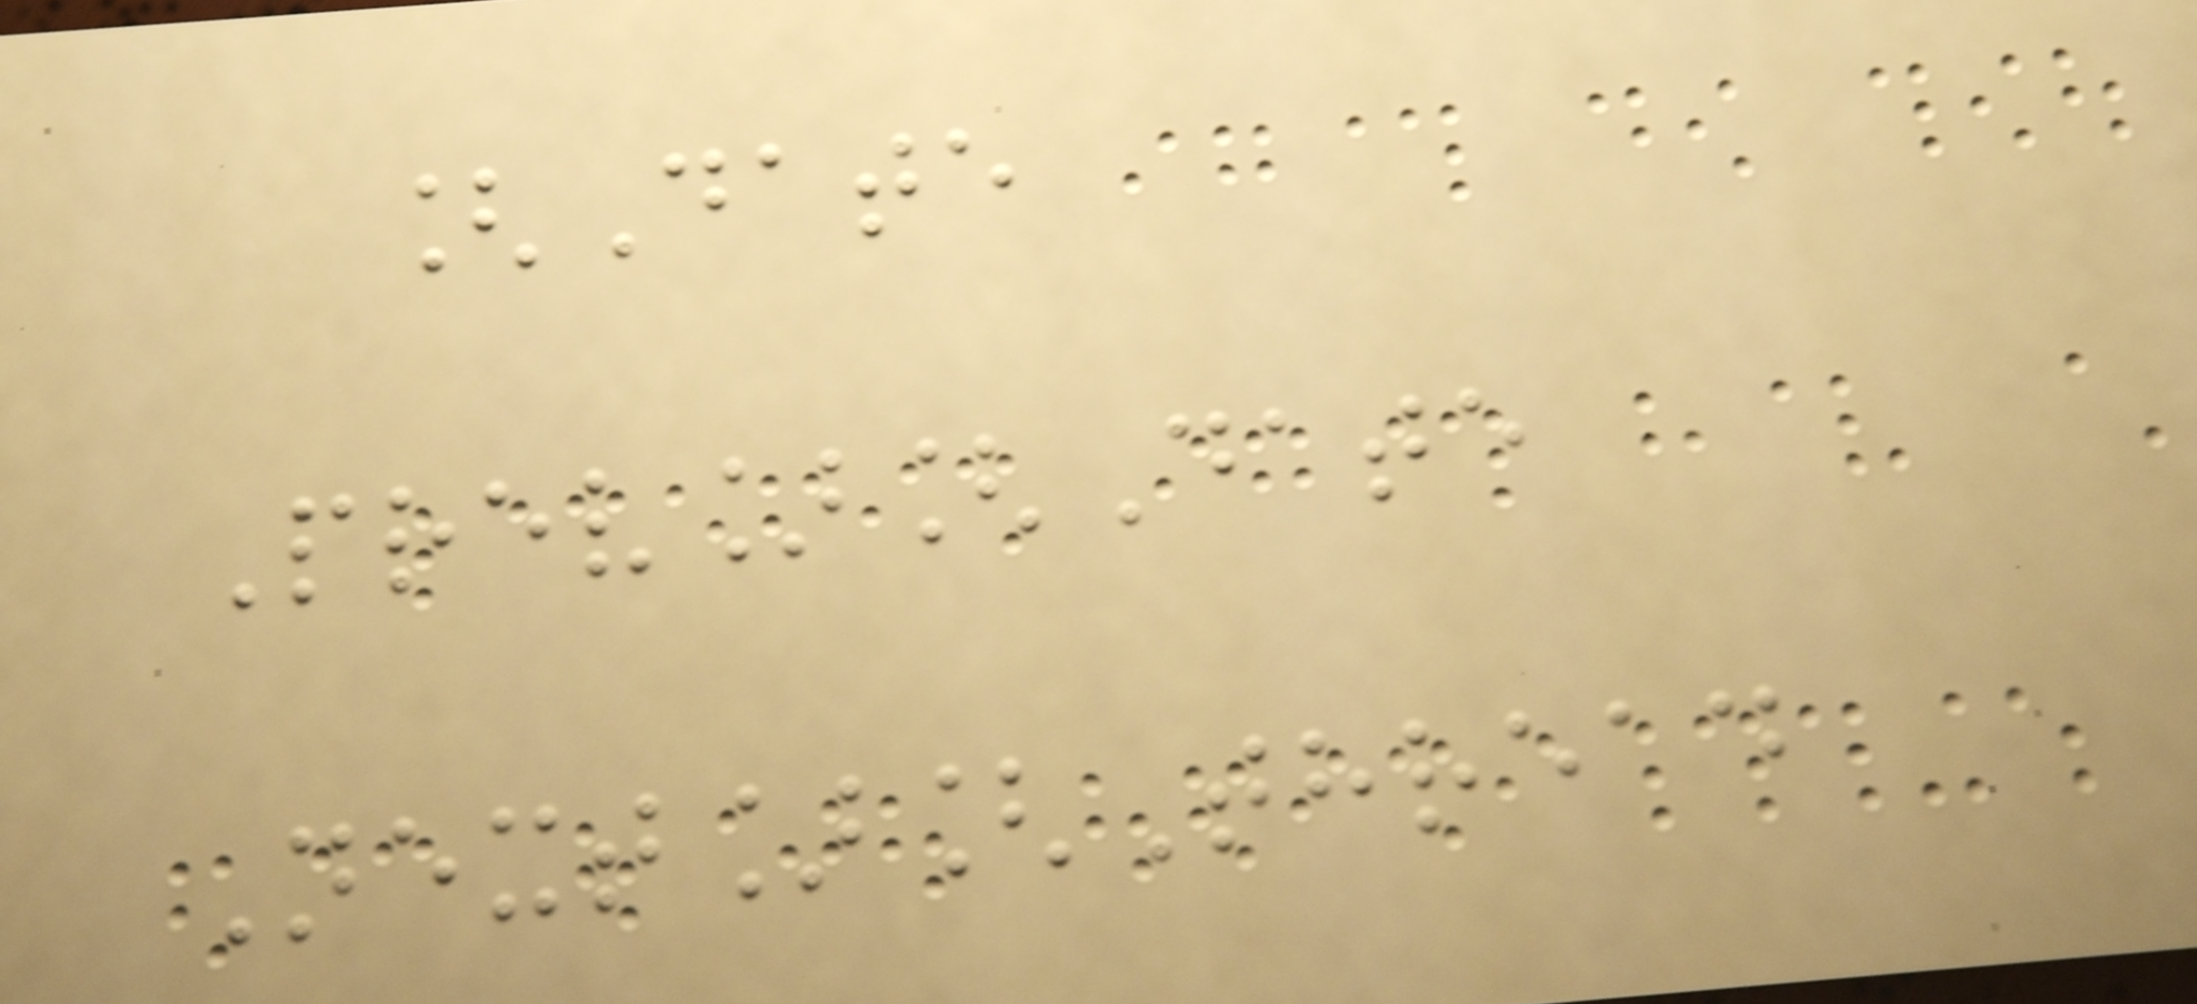[Date
Prev][Date
Next][Thread
